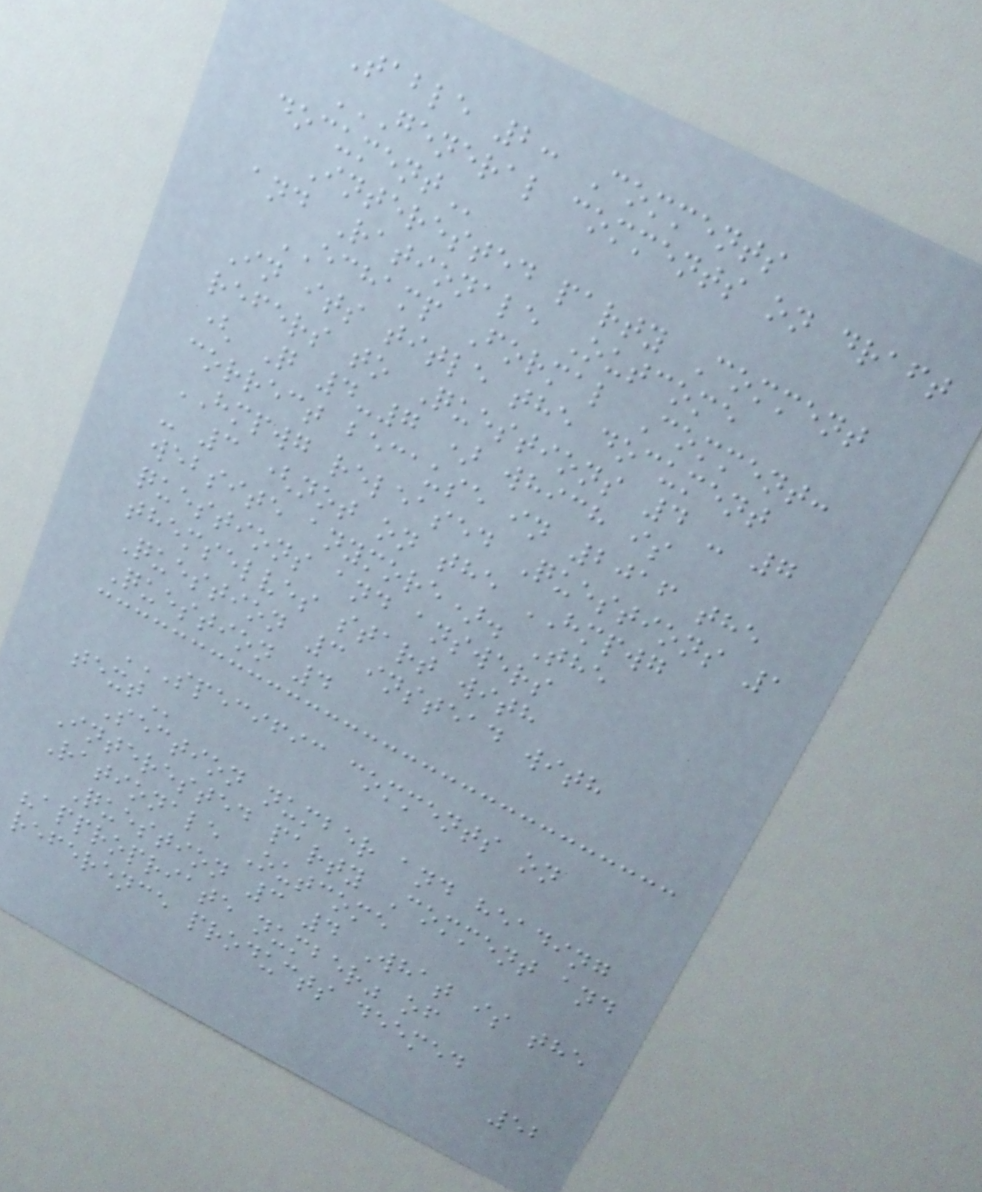Table 2: Comments
GENERAL COMMENTS ON DRAFT
DOCUMENT
Interested party Comment
and Rationale Outcome
ECHAMP Formal Comment:
In its title the document
refers to Questions 4 - 7
( Q 4-7 ) which is
correct because in 2016 the
HMPWG released Questions 1
- 3 (not on the HMPWG
website anymore). The
questions and answers
themselves start with
Question 3 instead with
Question 4
SPECIFIC COMMENTS ON
TEXT
Section number and heading
Interested party Comment and
Rationale Outcome
Question 3 4 What is the
"appropriate number" of
reference products deemed
52
